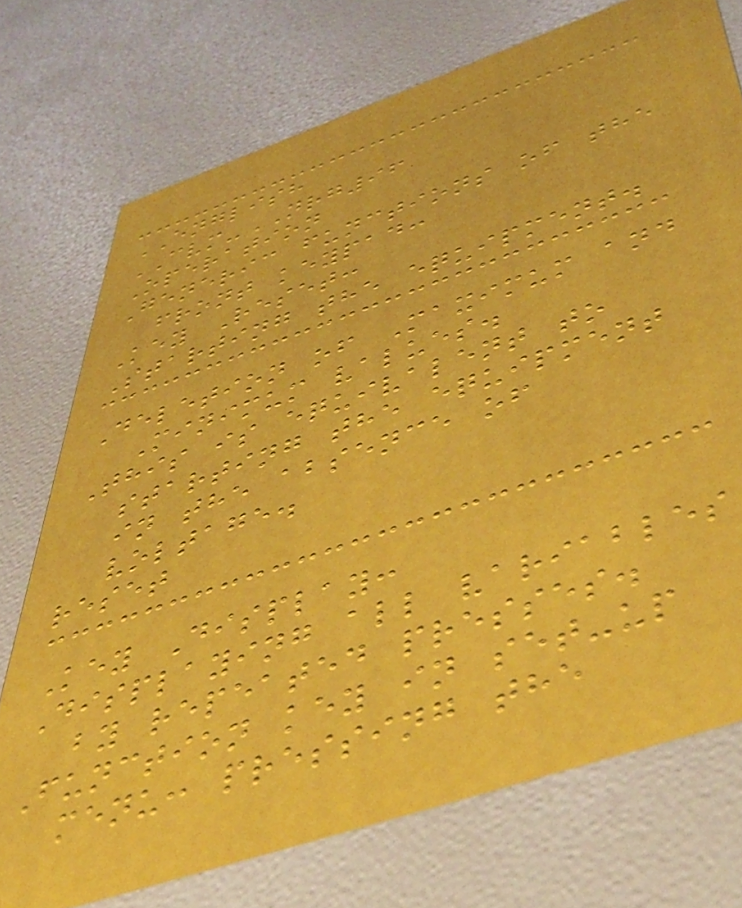ENGLISH
CVM-NRG96
Operation
Generic functions of the
front keypad:
Key Reset:
Starting the equipment.
Deletion of Maximum and
Minimum values.
This is equivalent to
starting the equipment
in the absence of
voltage.
reset
Key Display:
Displaying all variables
by repeated presses.
Function key in set-up
menu: pressing the
